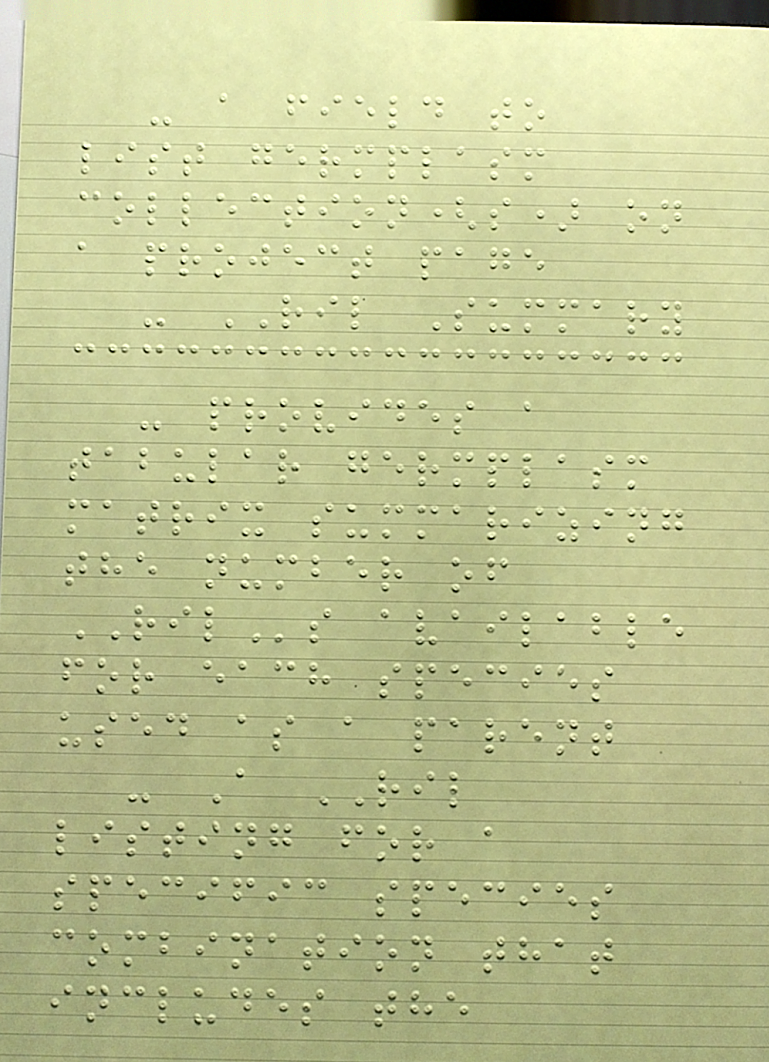- a field to
list germplasm
collection(s) on
a project page
- RIL Summary
- provides a
tabular germplasm
matrix summarizing
the number of
RILs available
for each species
used as a parent
- A RIL
listing for a
specific species
combination that
includes the
